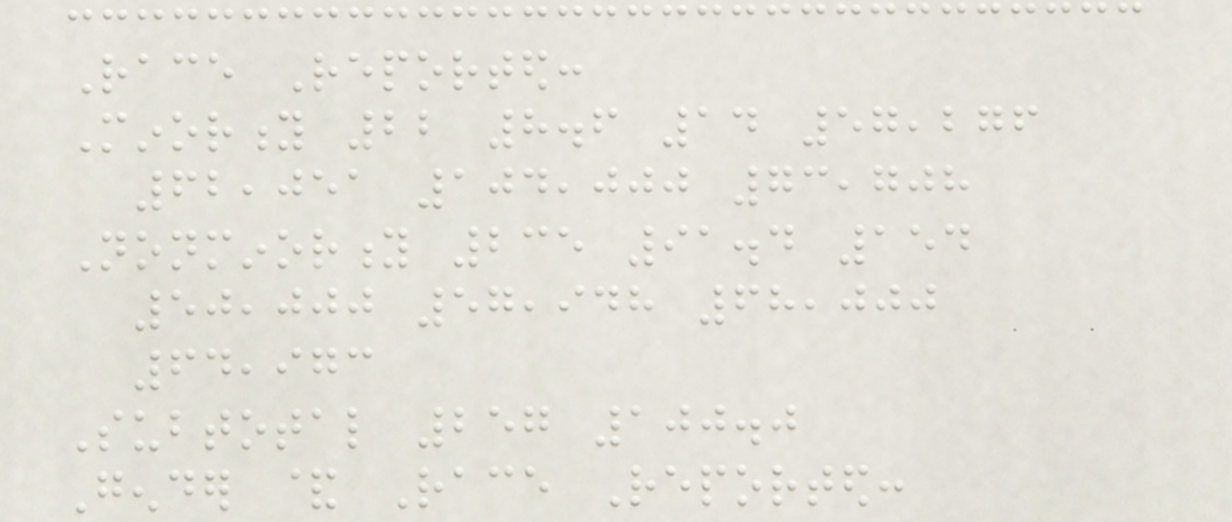Race Reported:
Minority 22 8.6 14 57,276
62,051 104,000 73,708
Nonminority 235 91.4 154
50,000 57,948 68,000
64,973
Subtotal 257 100.0
Gender & Race Reported:
